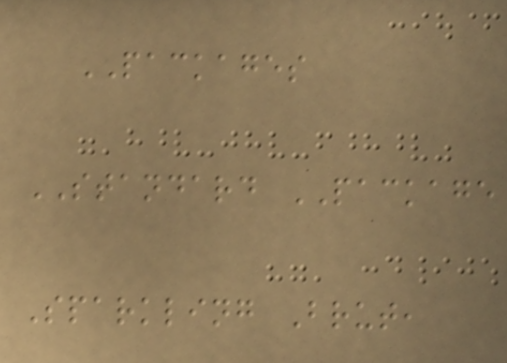PACKAGES
STANDARD PACKAGE
Sparkling Brut,
